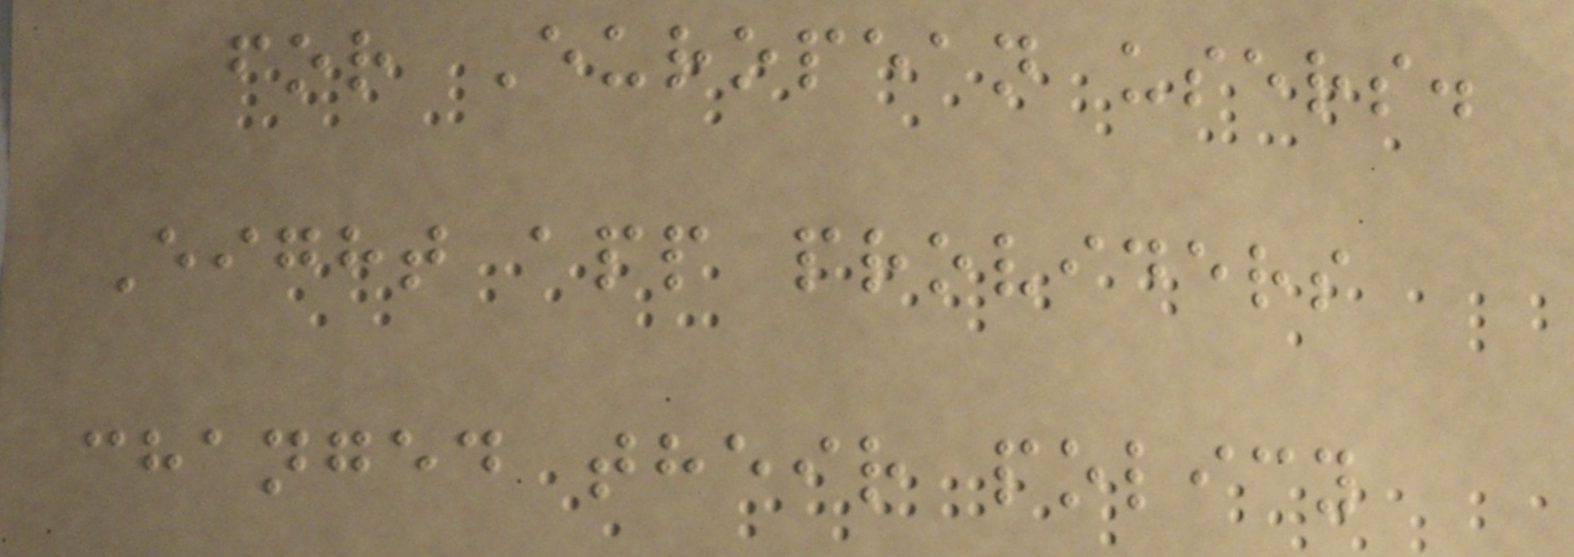for European users.
Eight app providers
changed their policy
